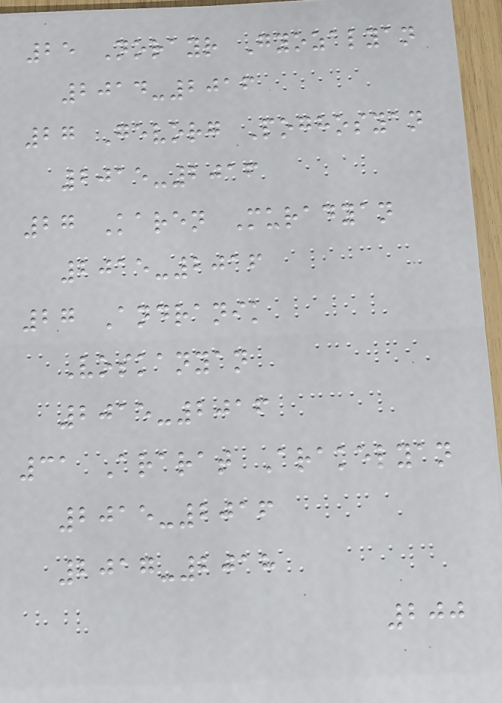25 Norayr Gyozalyan
2014-2016
27 Gevorg Poghosyan
2015-2016
27 Karen Muradyan
2015-2016
27 Andranik
Voskanyan
2015-2016
31 Ararat Arakelyan
2015-2016
2017-2018
200
